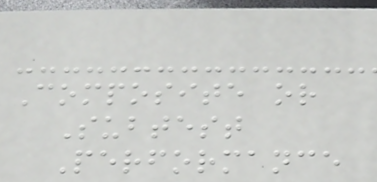Composite or
Subtest
Performance
